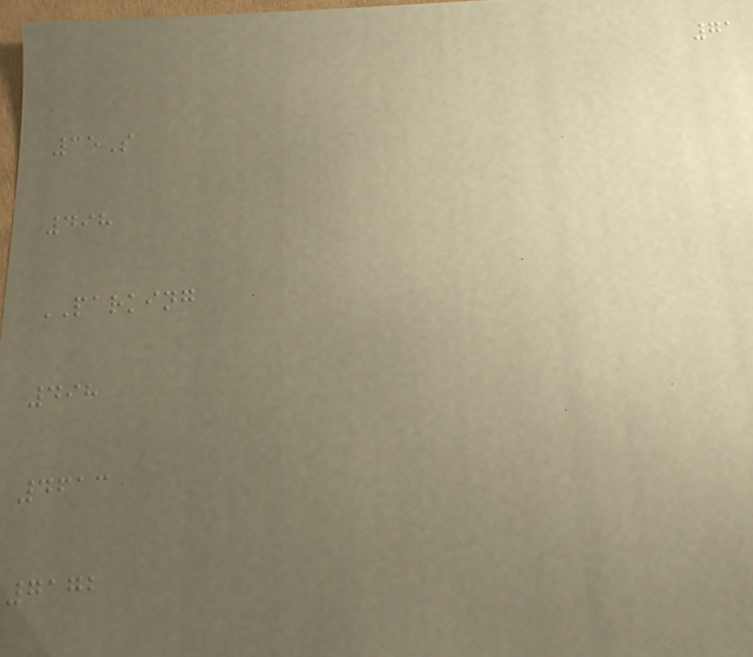71
35S
498
PARKING
498
4613
7172
